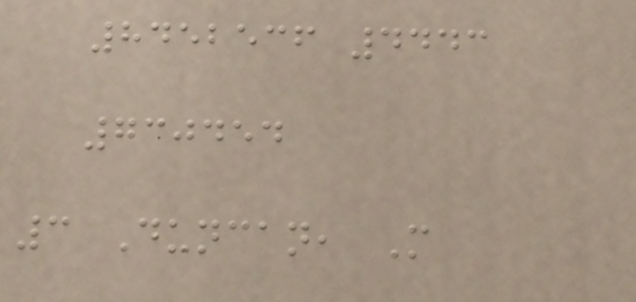8452536 4443
730454
3 Duncan, M
